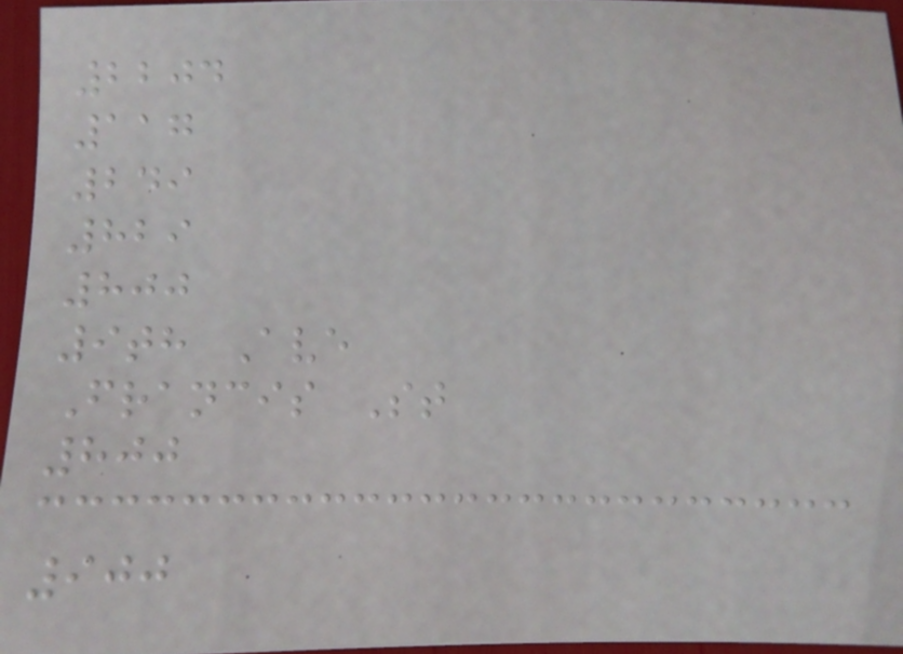2204
117
249
829
800
9th Ave
Francis St
800
900
